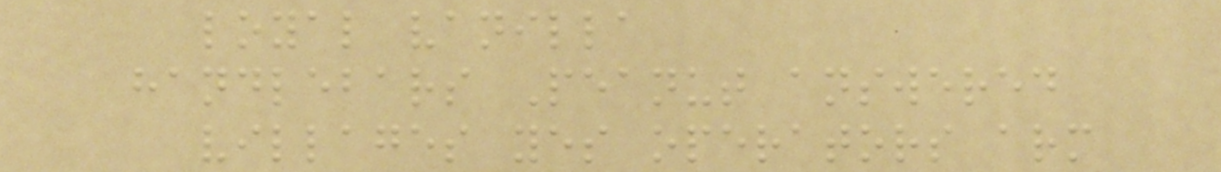loyal vanilla
handlebars Peanut answered
villages yes operators arm
